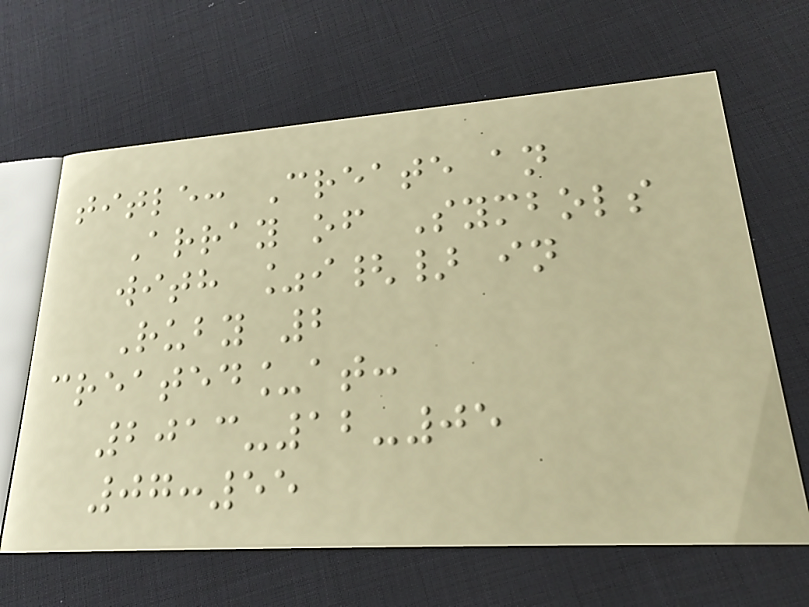title: Create an
Array of Symbols
with %i{} in
Ruby 2
created_at:
2013-12-05
07:55
